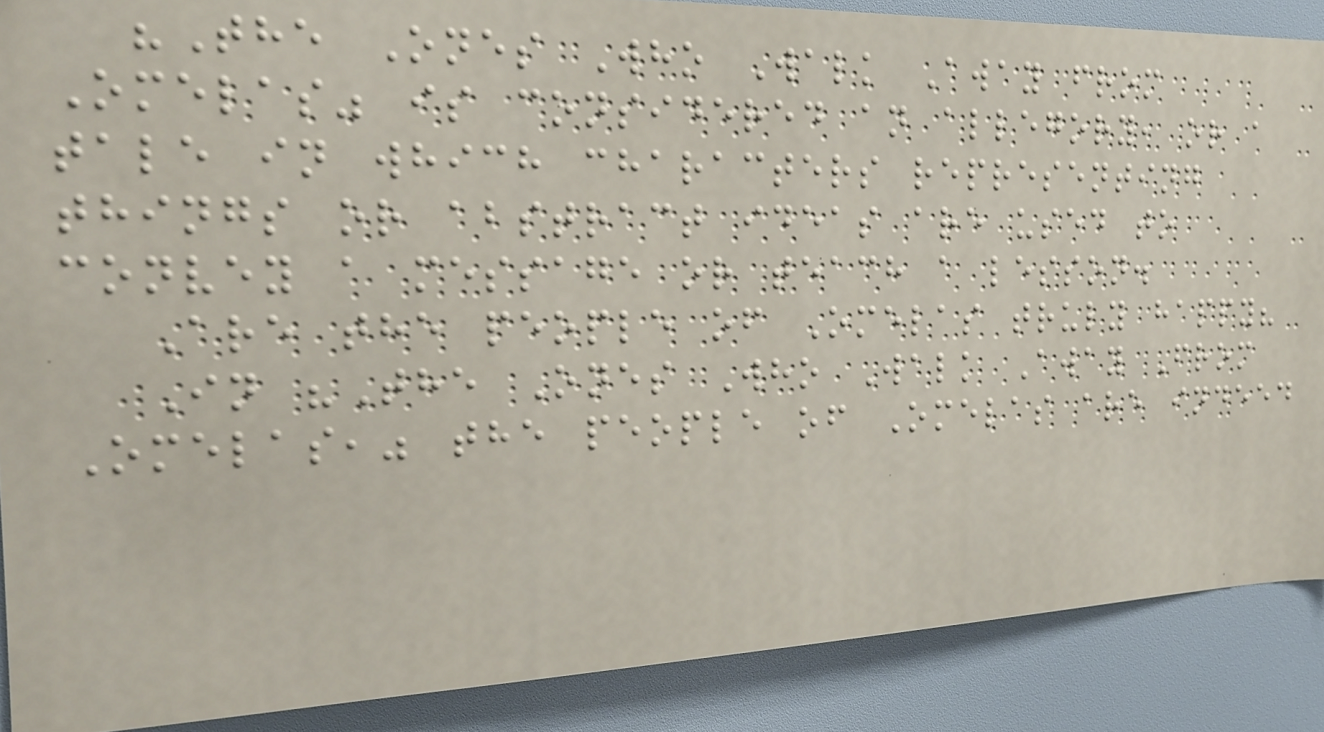"The Ones Who Walk Away from
Omelas" is considered an allegory, or a
tale in which characters representing
things or abstract ideas are used to
convey a message or teach a lesson.
Are the people of Omelas truly happy?
In "The Ones Who Walk Away From
Omelas," the people of Omelas are indeed
